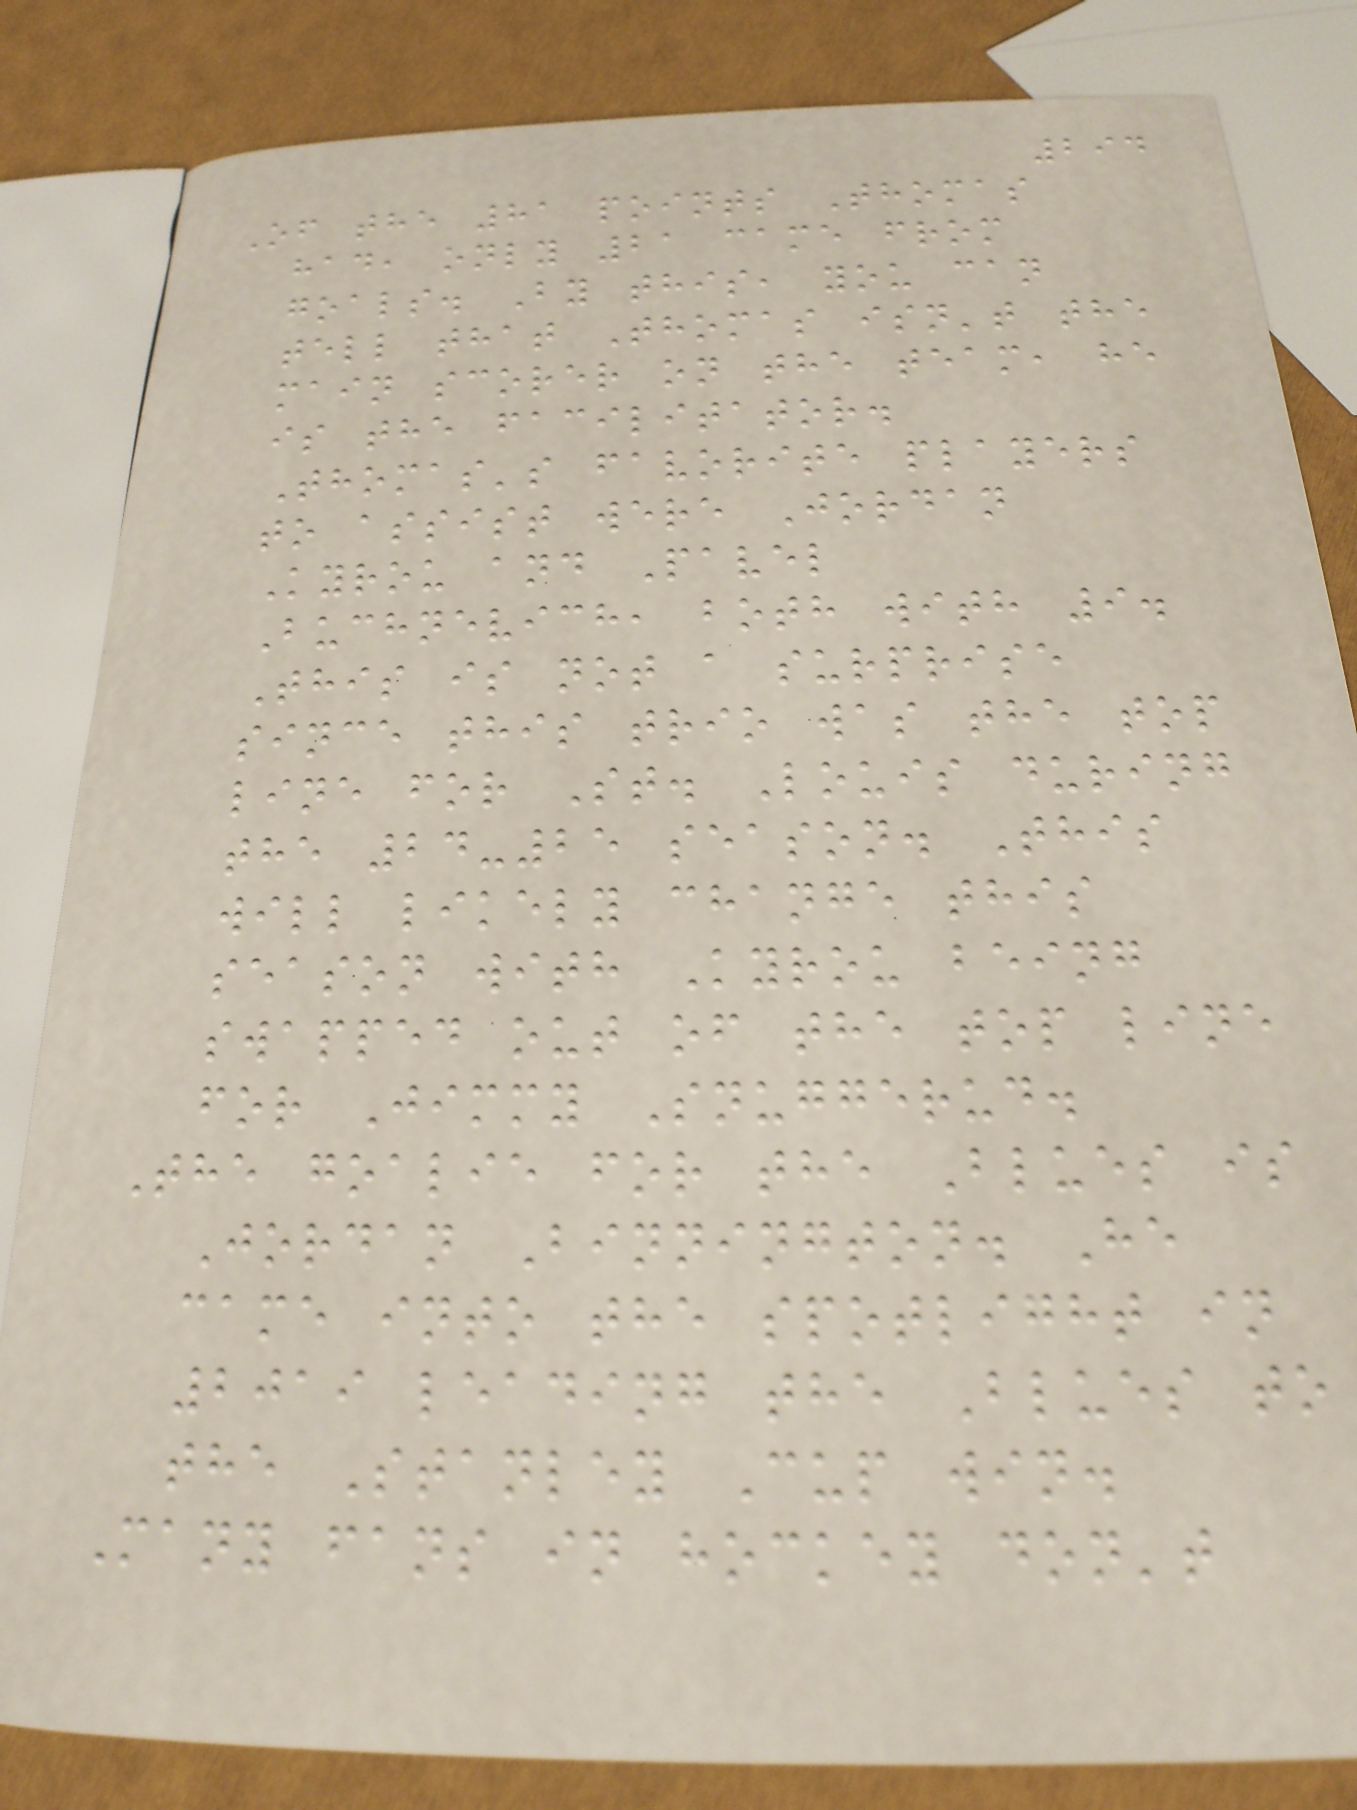294
Of the 81 points Thomas
had, only 21 came from
goals. By this, you can
tell that Thomas isn't the
main scorer on the team, he
is the facilitator.
Thomas's favorite players
to assist were Jordan
Kyrou and Pavel
Buchnevich, both with 9.
This is not a surprise
since this trio was the top
line for St. Louis during
the 24-25 season. This
will likely change this
season with Kyrou being
swapped out of the top line
for Jimmy Snuggerud.
The goalie for the Blues is
Jordan Binnington. He
came into the spotlight in
2019 leading the Blues to
the Stanley Cup win.
Many fans in hockey don't
